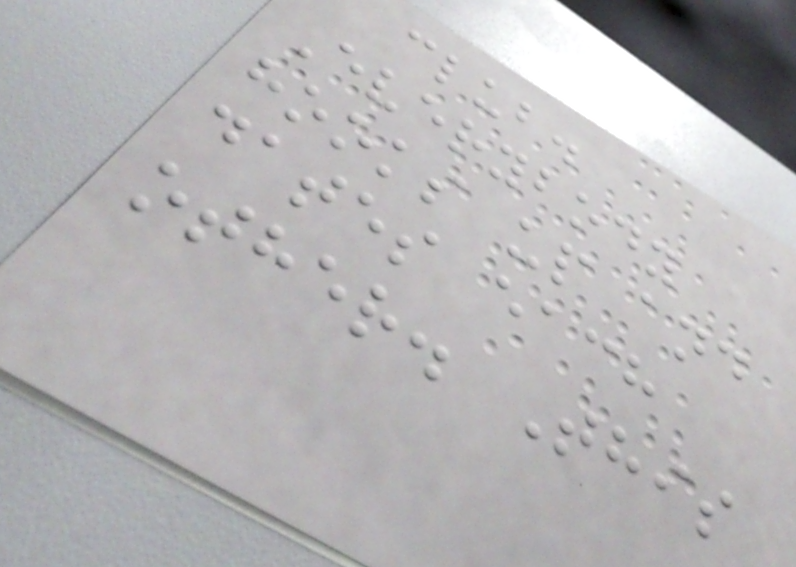club.
Everybody
hooks up and
dates each
other. This
